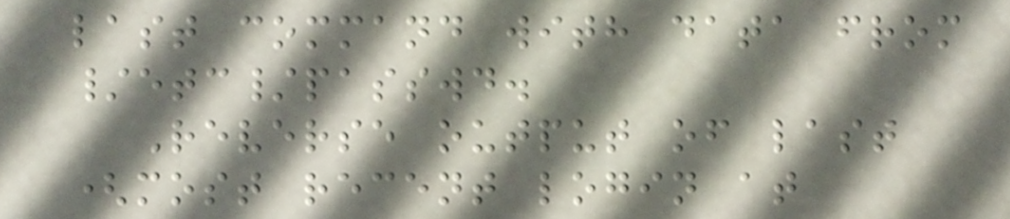last command with data from
/etc/passwd.
Reverse output of last
(most recent login at
